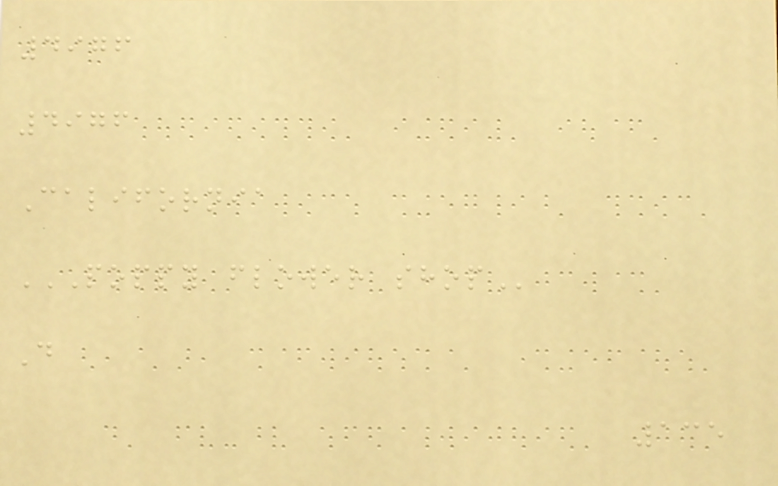4976
4976
California
POPPY FLOWER SHOP
D
135
